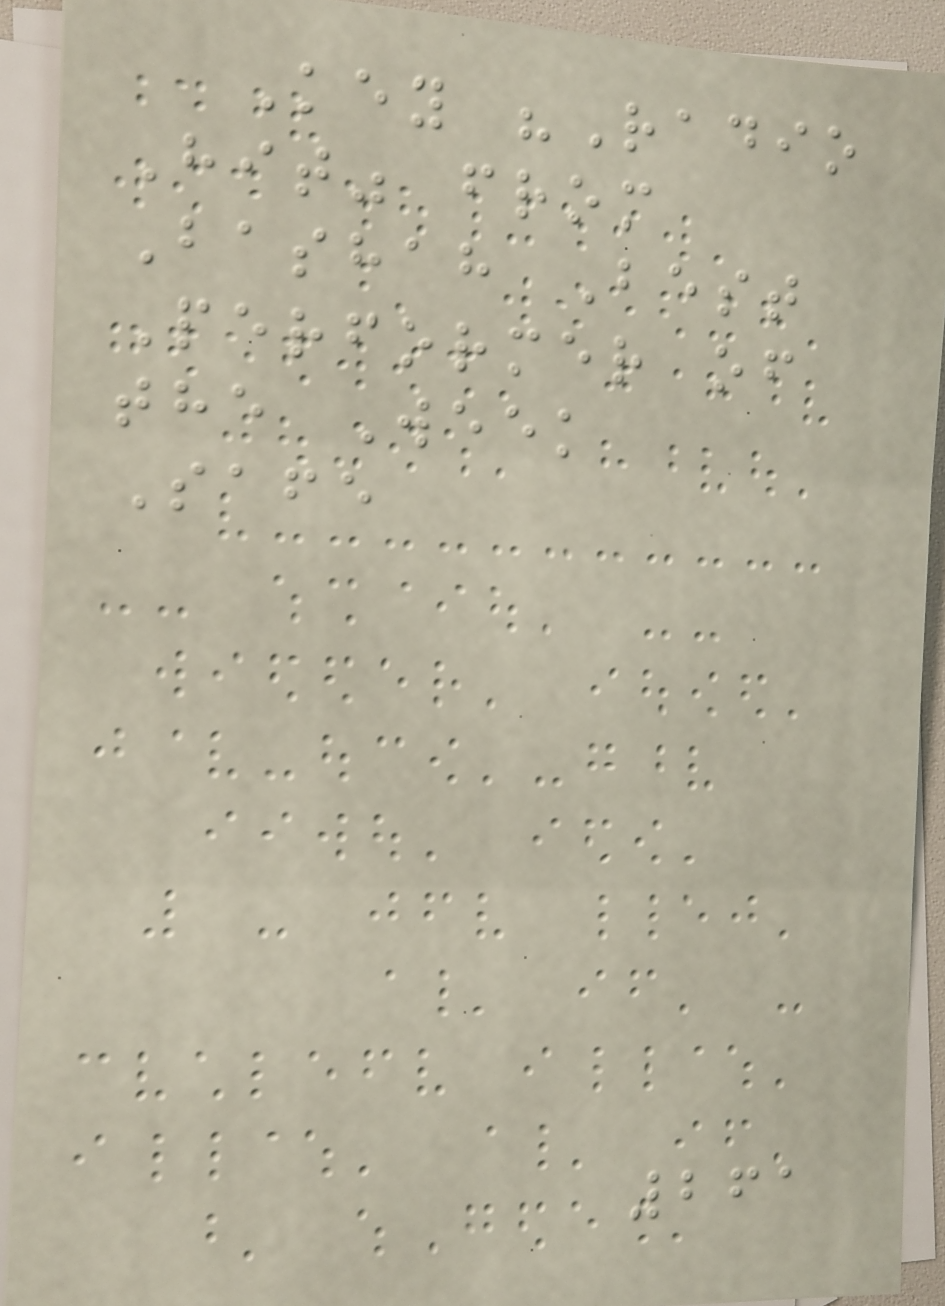Key "Radio
Hit" from
Bashah Best
Performer of
the Week
Safe
261
